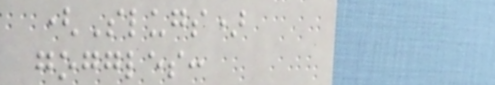(Slugs)
goggles:
